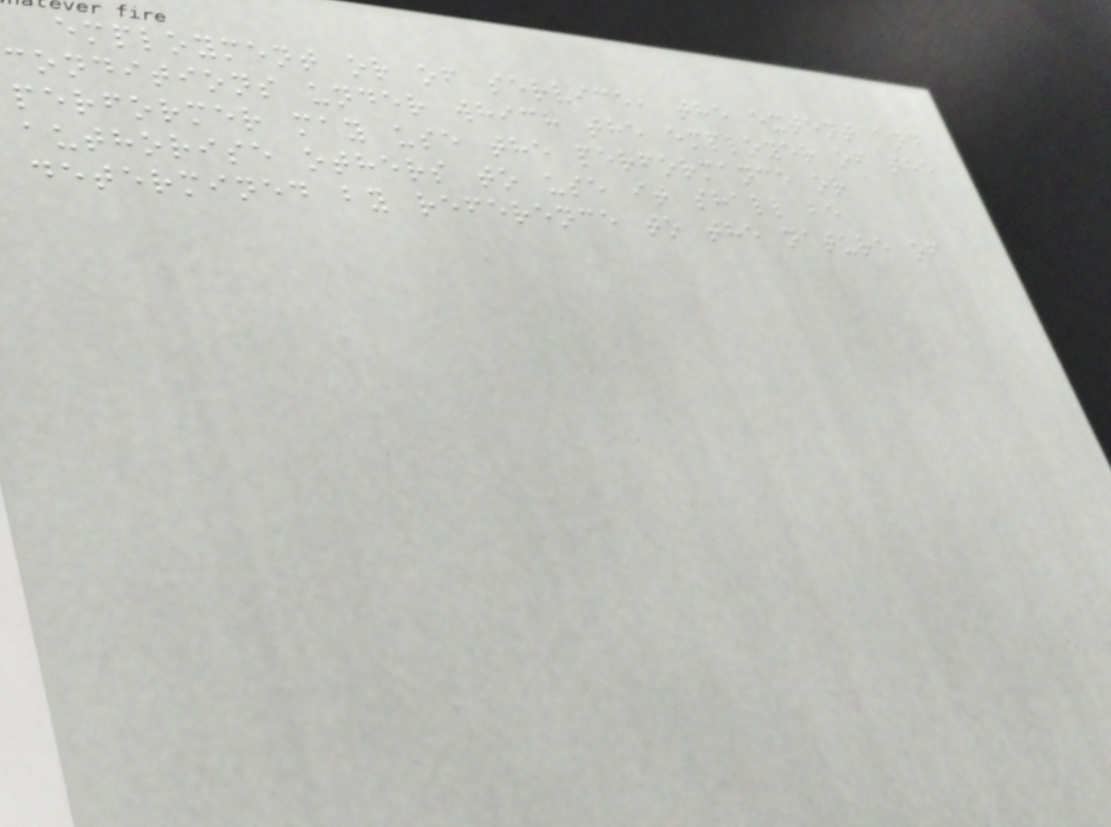employment or of service, the extent and
conditions under which the employer of the
performer may use the performance or
authorise others to use it shall be
determined by reference to the nature of
